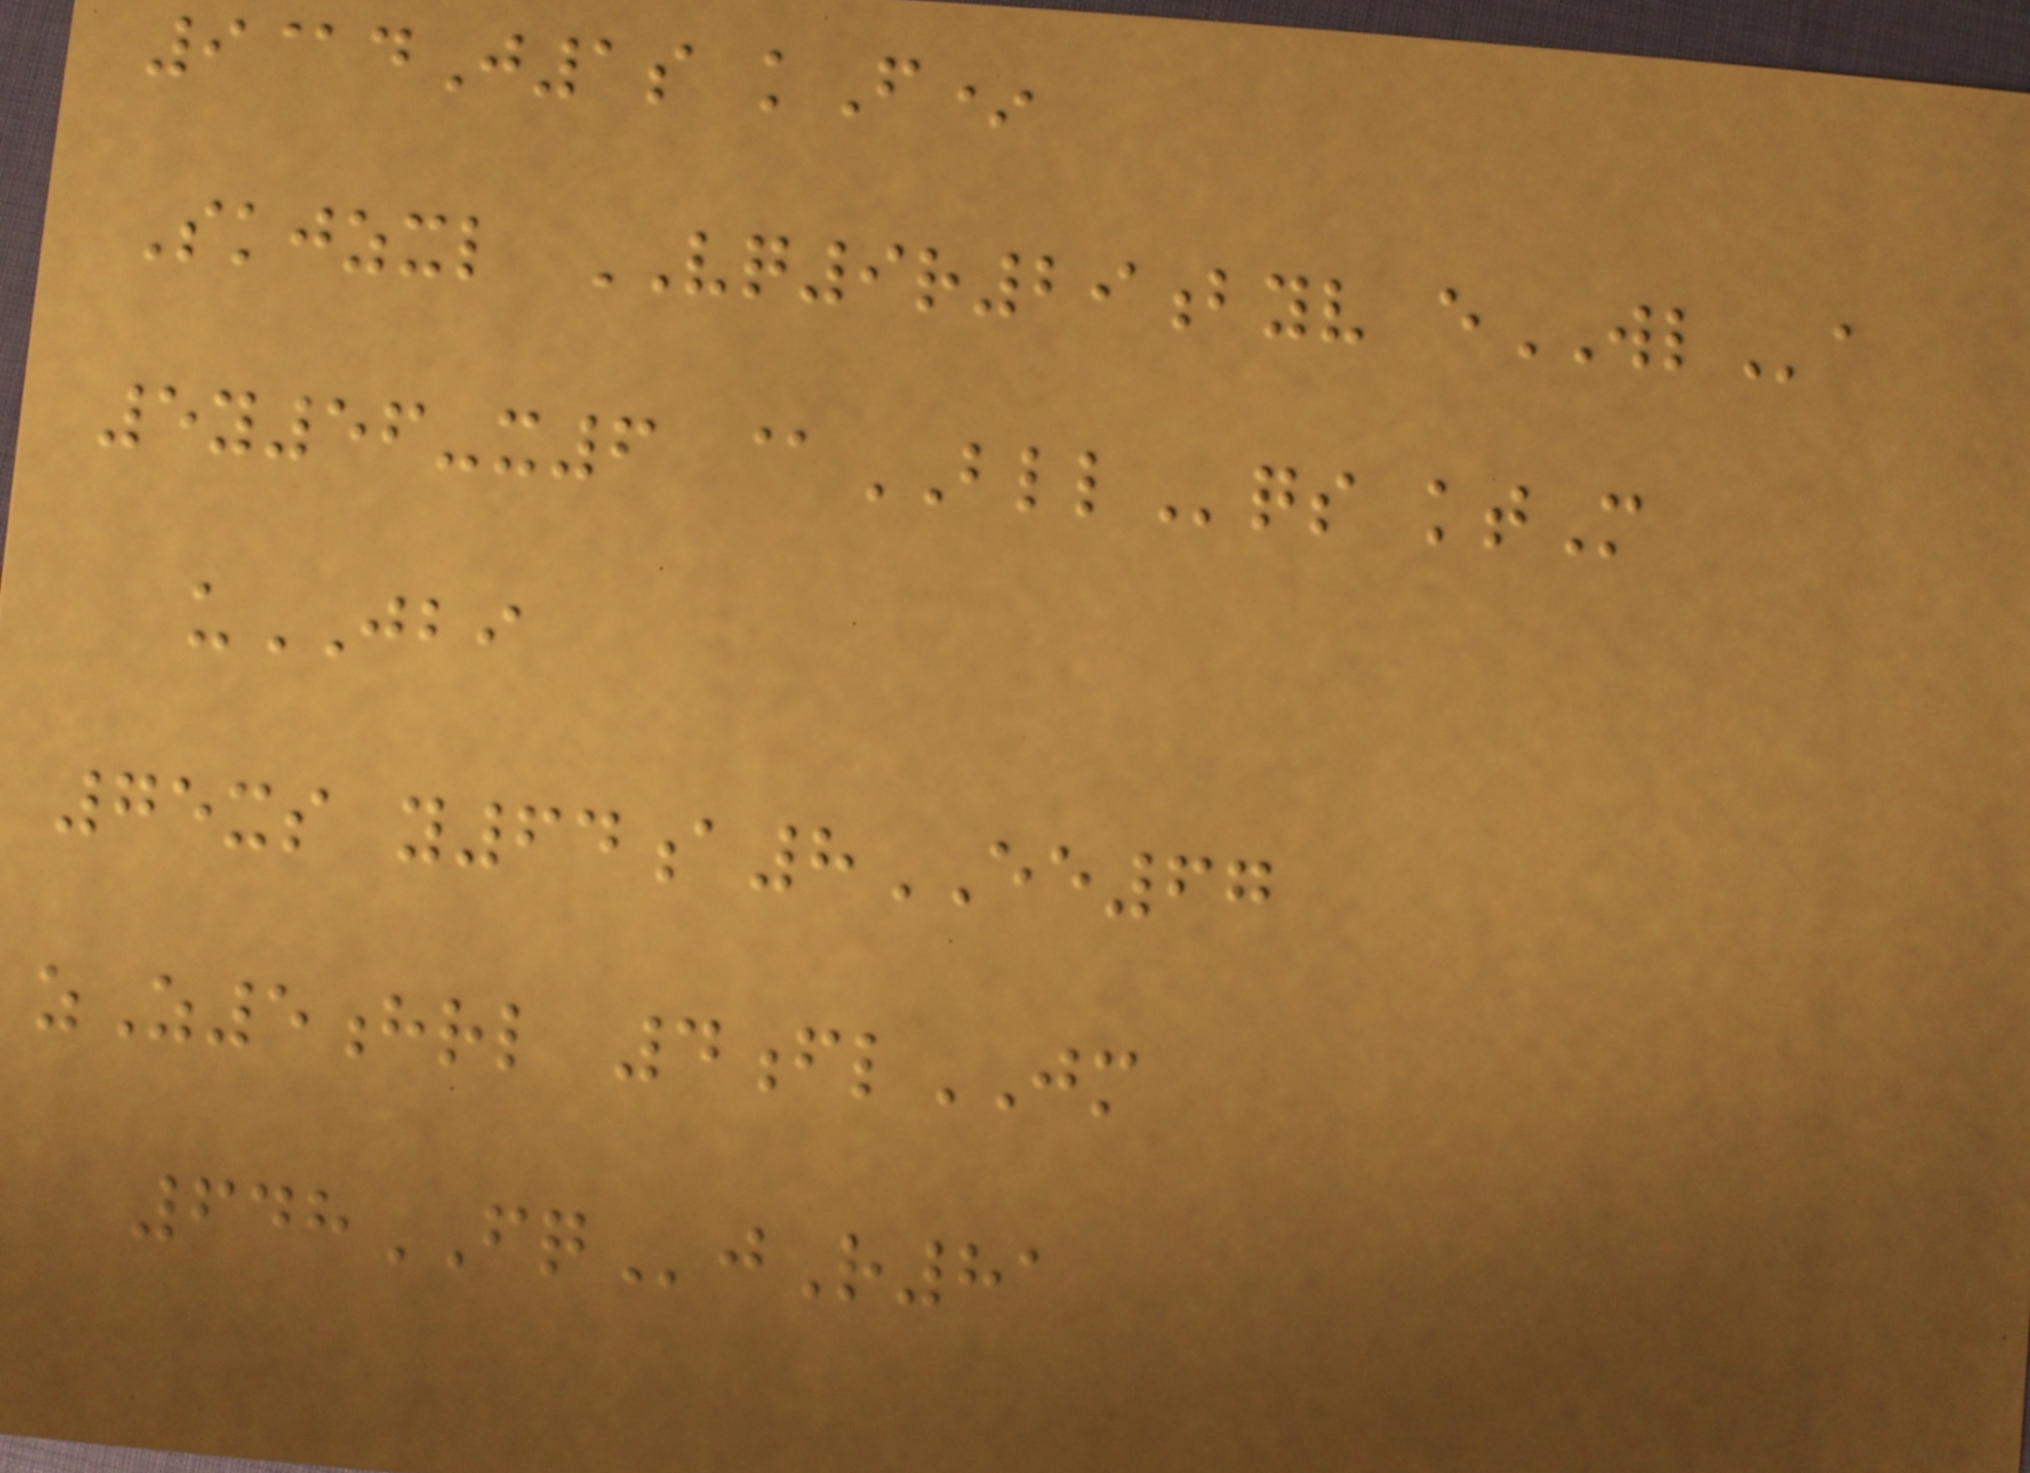9@dJ1s kF*
Skjzxl VQ9r29byv eWLa
5y56-x6 @BLLqs ktM
uJBI
75xs y64a8EE67
zZ5hrl 4flJM
648FQjR81
